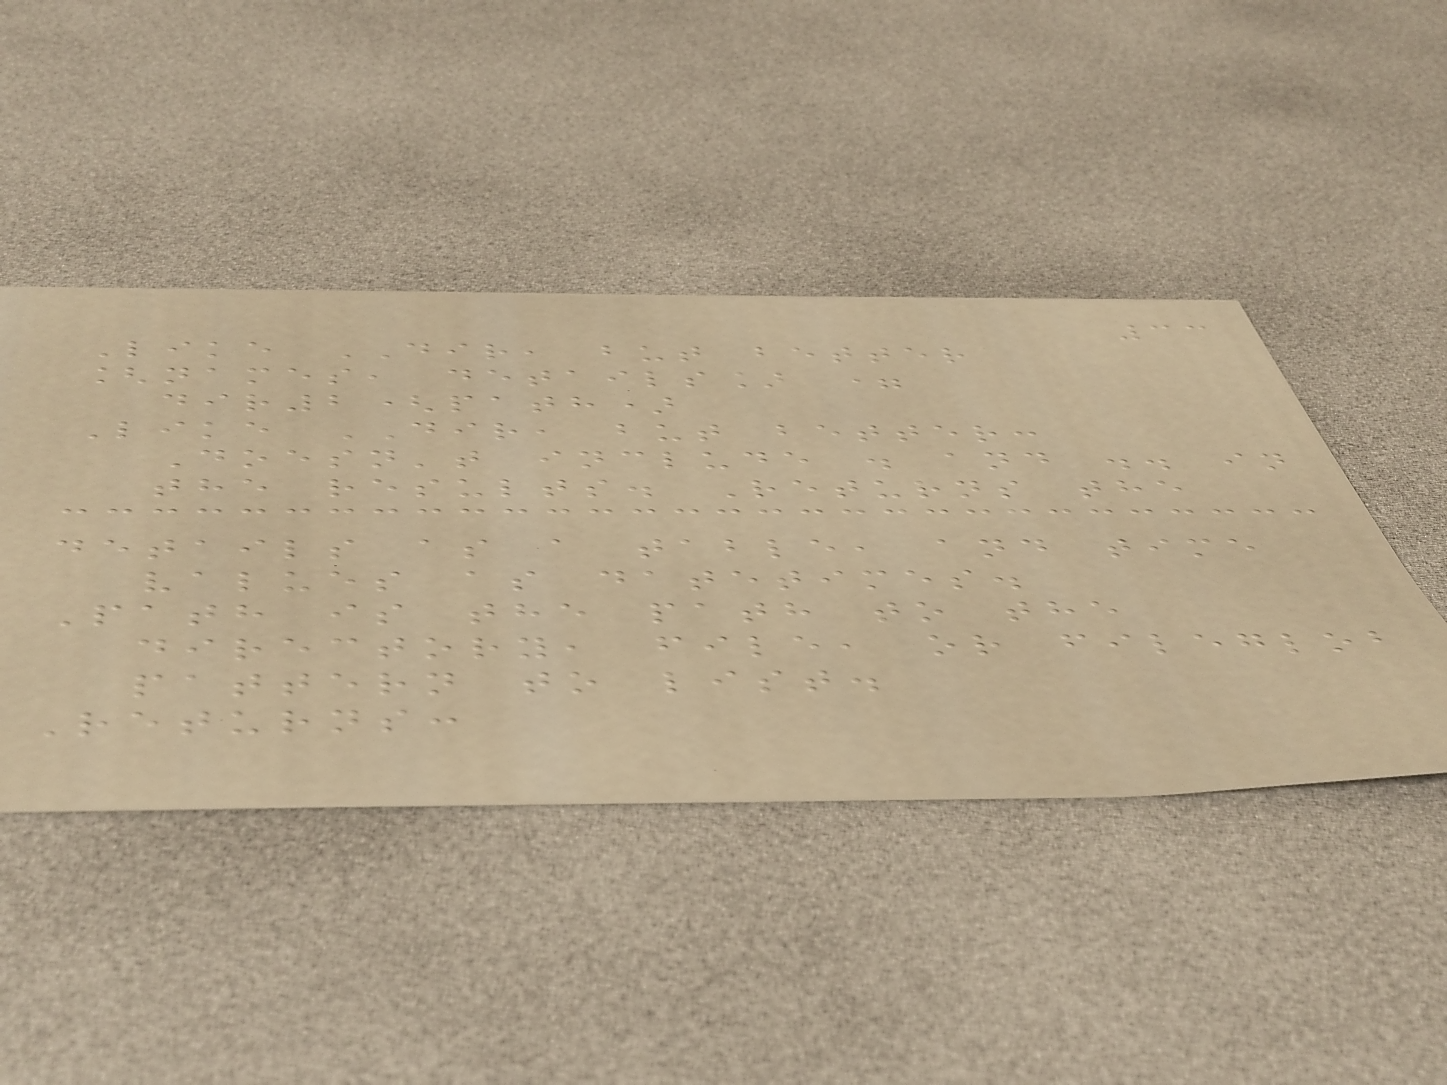33
Like DIR, but better
[names, details] =
dir2(path)
Like DIR, but better:
Doesn't include . and .. in
the results. Returns the
details as a table, and time
values as datetimes.
Path is the path to the
directory, file, or fileglob
pattern to list.
Returns:
